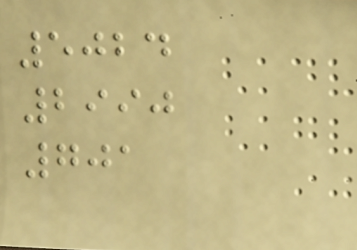5024
2990
701
